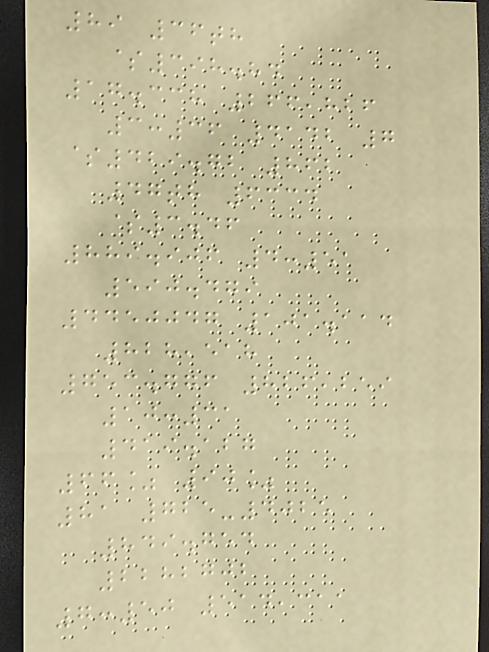89 36th
$398.84
17.338 266,826
3:36 4142 7
$429.72 862
47th 6334
$3.46
889.906 4:51
590.479
4450047 101.114
828,518
753.776 826,259
10:31
419.127
66% 90%
81 725-4025
849.754
2282702
7:50 514,311
